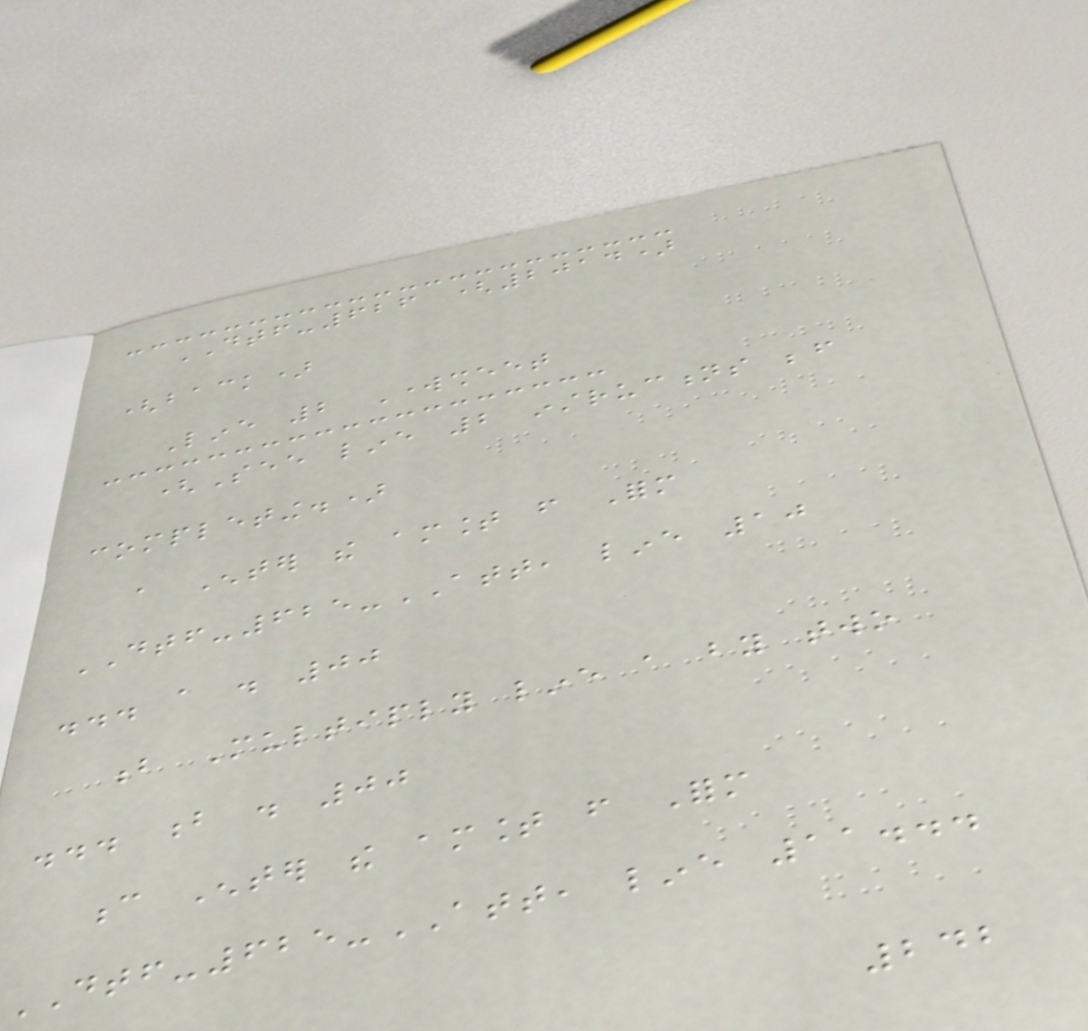DTF-626 (2014)
(back)
Line 2 Worksheet
(See line 2 instructions before
completing.)
a Enter the amount from Form
DTF-625-ATT, line 10
... a . 00
b Multiply line a by two
... b . 00
c Enter the amount from Form
DTF-625-ATT, line 11...
242
